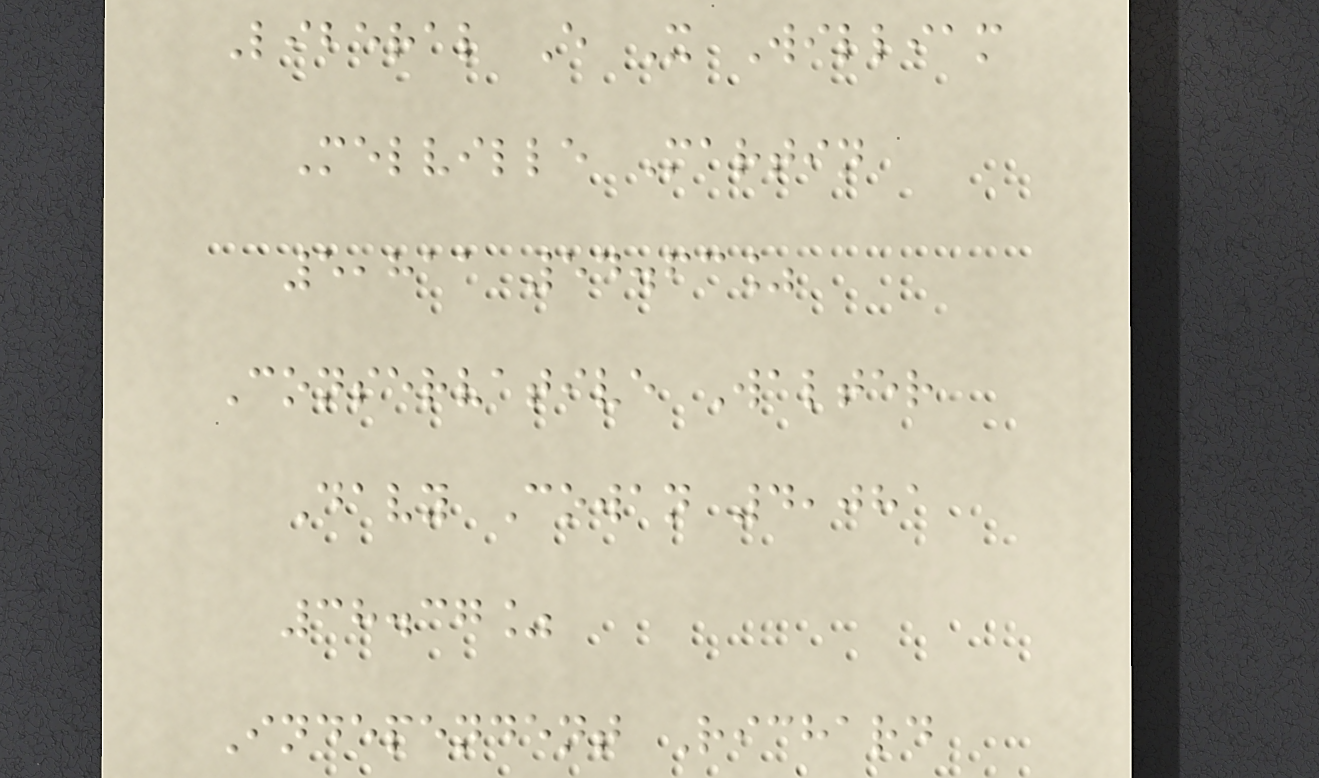Liberal E X William
Melville Martin
5,811 54.63%
Conservative Walter
Davy Cowan 4,081
38.37%
Independent Richard
